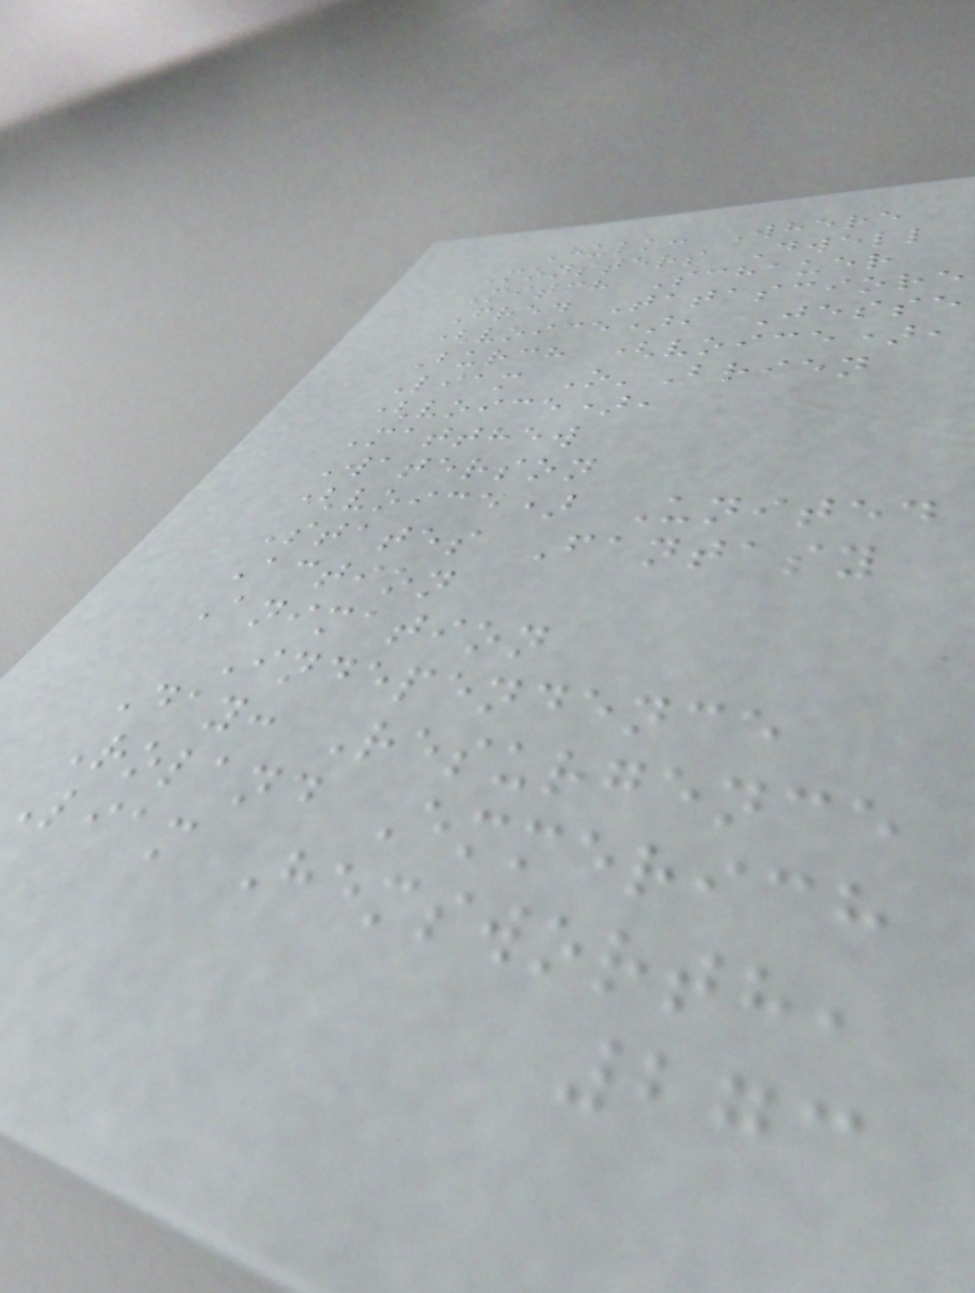Hulk: Where
Monsters Dwell
Mitch Schauer
Fred Tatasciore
(voice), Jesse
Burch (voice),
Liam O'Brien
(voice),
Matthew
Waterson
(voice) United
States Fantasy
Action
Animation
Independence
Day: Resurgence
Roland Emmerich
Liam Hemsworth,
273
